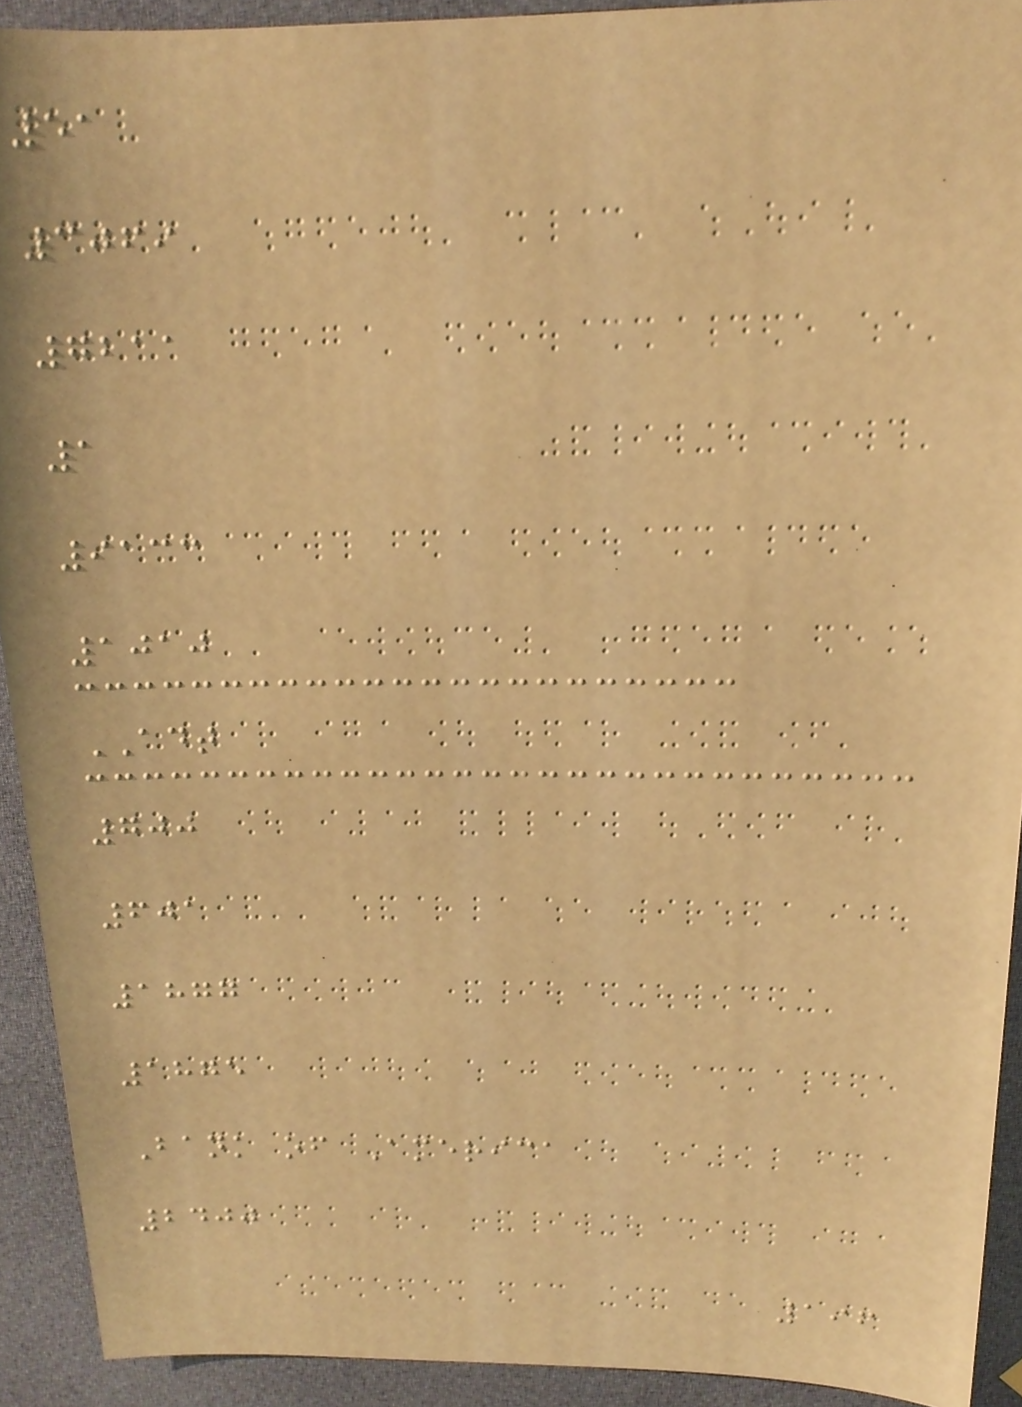51
3069
7211
1
9133
1010
ADT
700
601
1877
1875
Bank of America
2400
196
